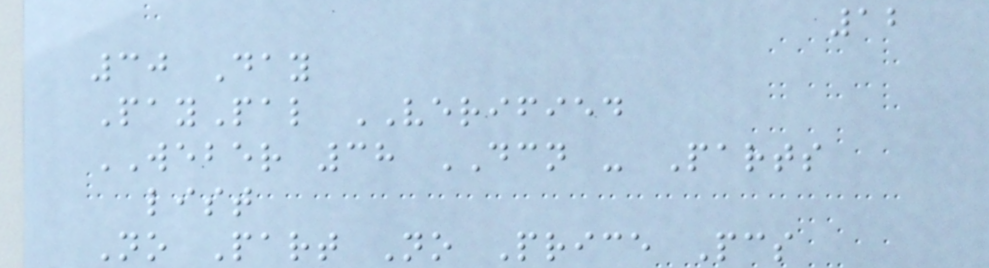12
30 Day
PayPal VERIFIED
WEBER 38 DCN - Parts
list
No Part No Price Pcs
